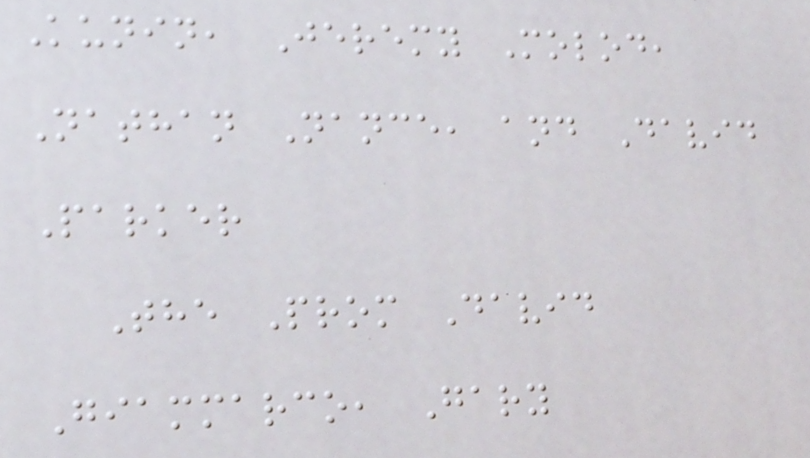Kunin, Jeremy Molod,
Nathan Nance, and David
Parker
The Prom David
Giammarco, Gary
